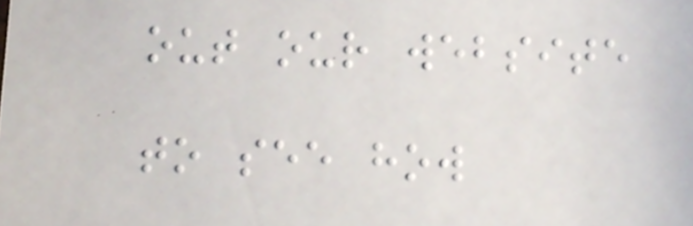out our website
to see how
